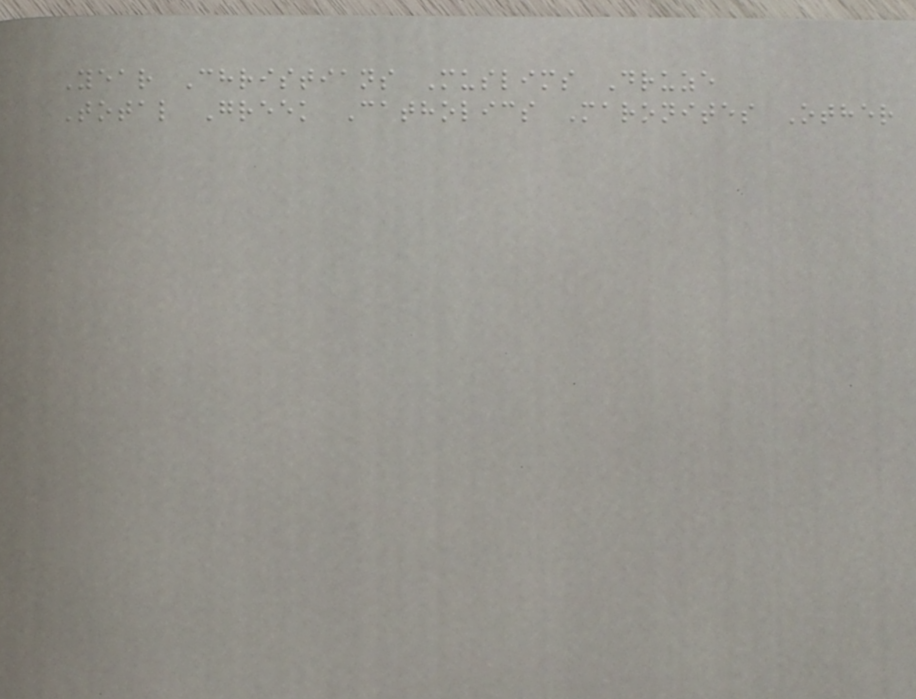Year Christians Muslims Druze
Total Greek Catholics Maronites Other
